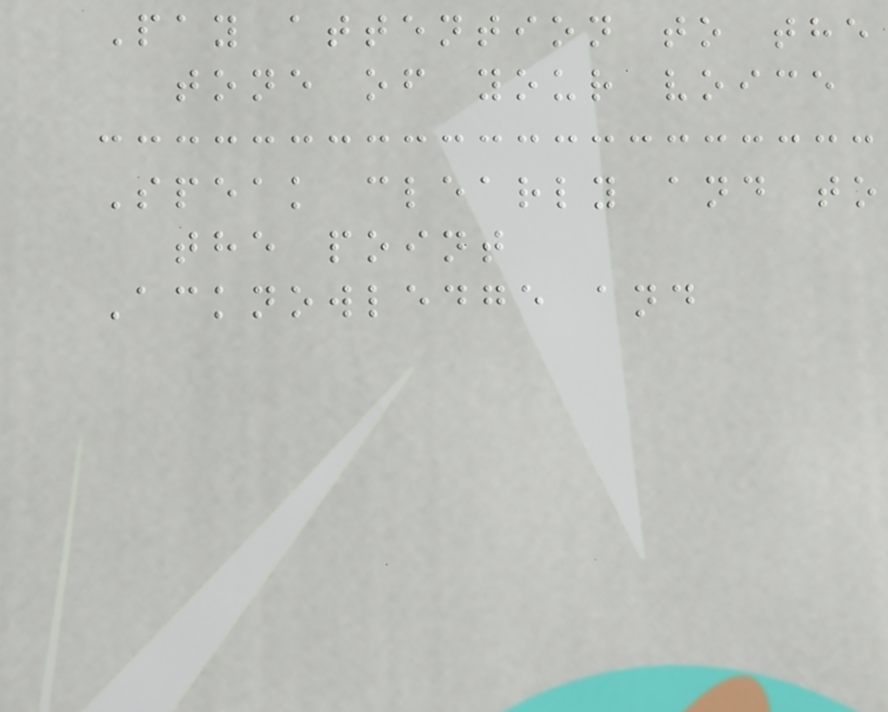Pay attention to the
tone of your voice
Speak clearly and to
the point
Acknowledge and
